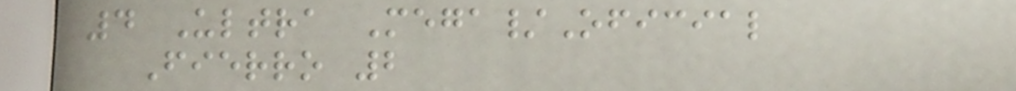4 Ultra Mega/Oficial
Fierro 2
